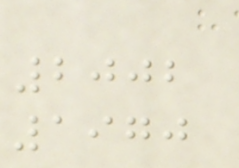2002
1970
